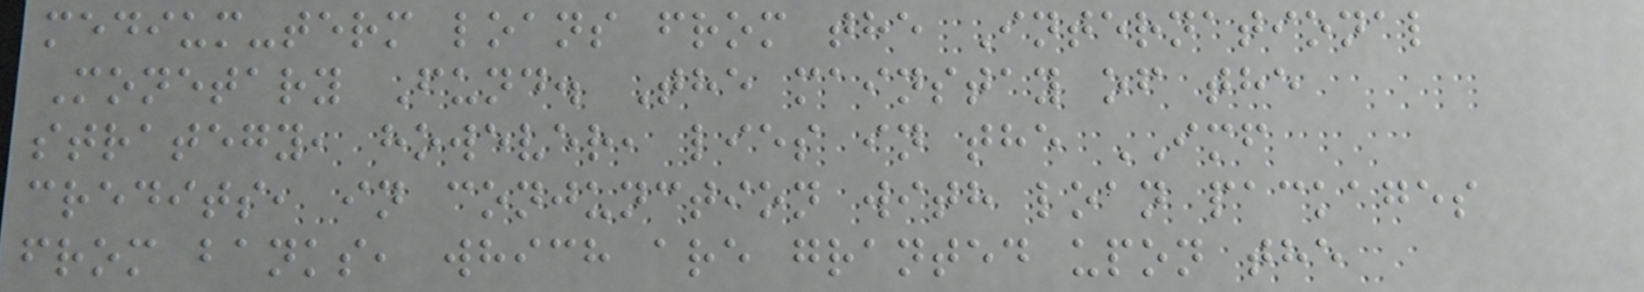medium-term loans from the International
Monetary Fund. The mainstay of the
strategy, however, lies in the IMF
credits, in conjunction with loan packages
from banks, which are granted upon the
